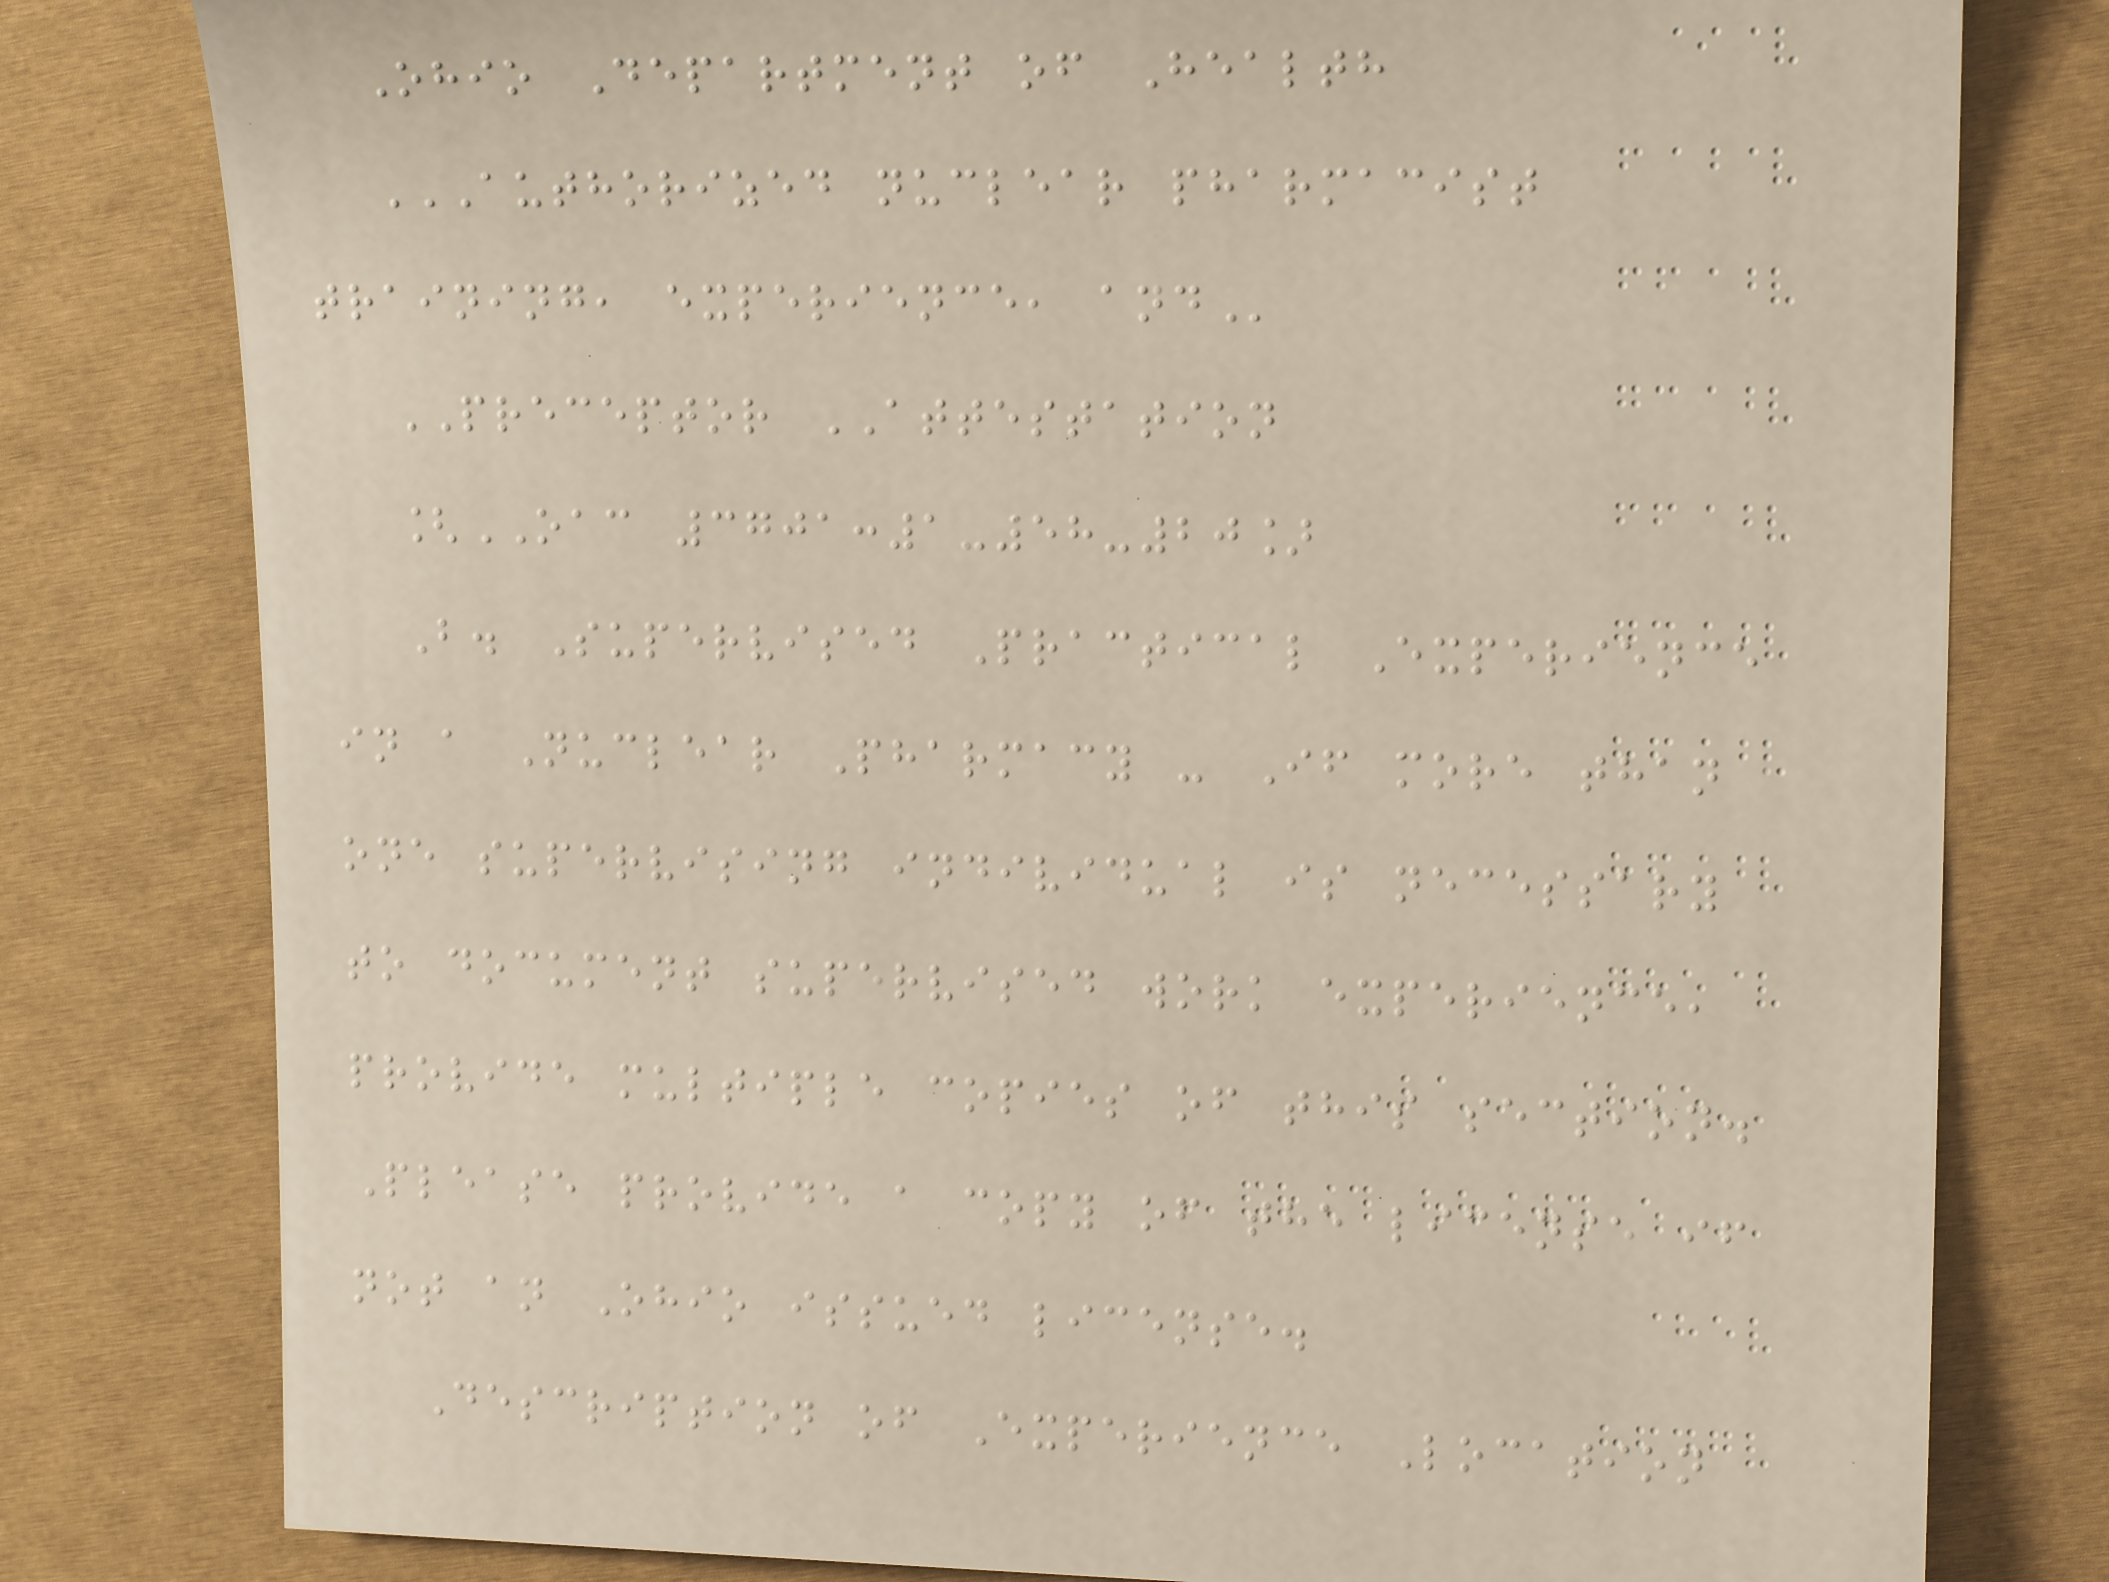Ohio Department of Health
AUTHORIZED NUCLEAR PHARMACIST
TRAINING, EXPERIENCE, AND
PRECEPTOR ATTESTATION
[OAC 3701:1-58-20]
B. Supervised Practical Experience
in a Nuclear Pharmacy - If more than
one supervising individual is necessary
to document supervised work experience,
provide multiple copies of this section.
Please provide a copy of the license if
not an Ohio issued license.
Description of Experience Location
